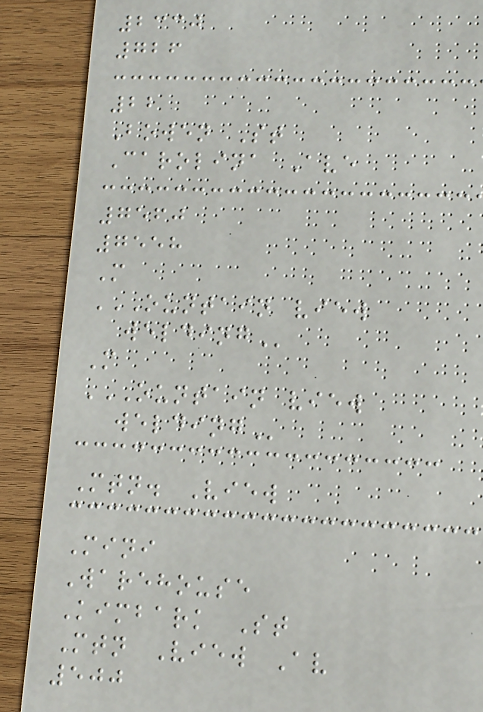2330
726
22
Bowen St
Carolina Ave
7560
7558
M
OUNTAIN VIEW
WELDING
M
OUNTAIN VIEW
WELDING
Mtn. View
Mini
Warehouse
Kimbark St
Mtn View Av
500
